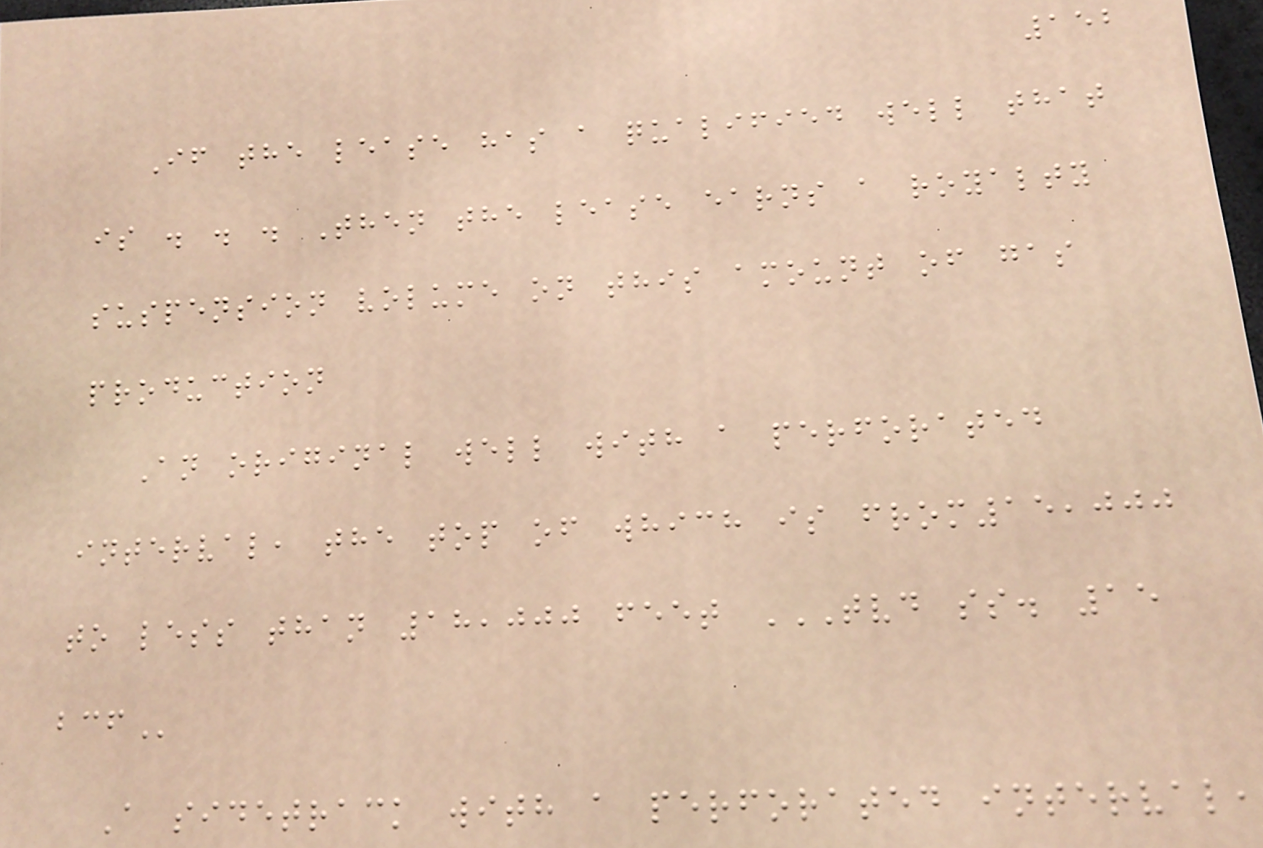152
If the lease has a qualified well that
is . . . Then the lease earns a royalty
suspension volume on this amount of gas
production
An original well with a perforated
interval, the top of which is from15,000
to less than 18,000 feet TVD SS. 15
BCF
A sidetrack with a perforated interval,
